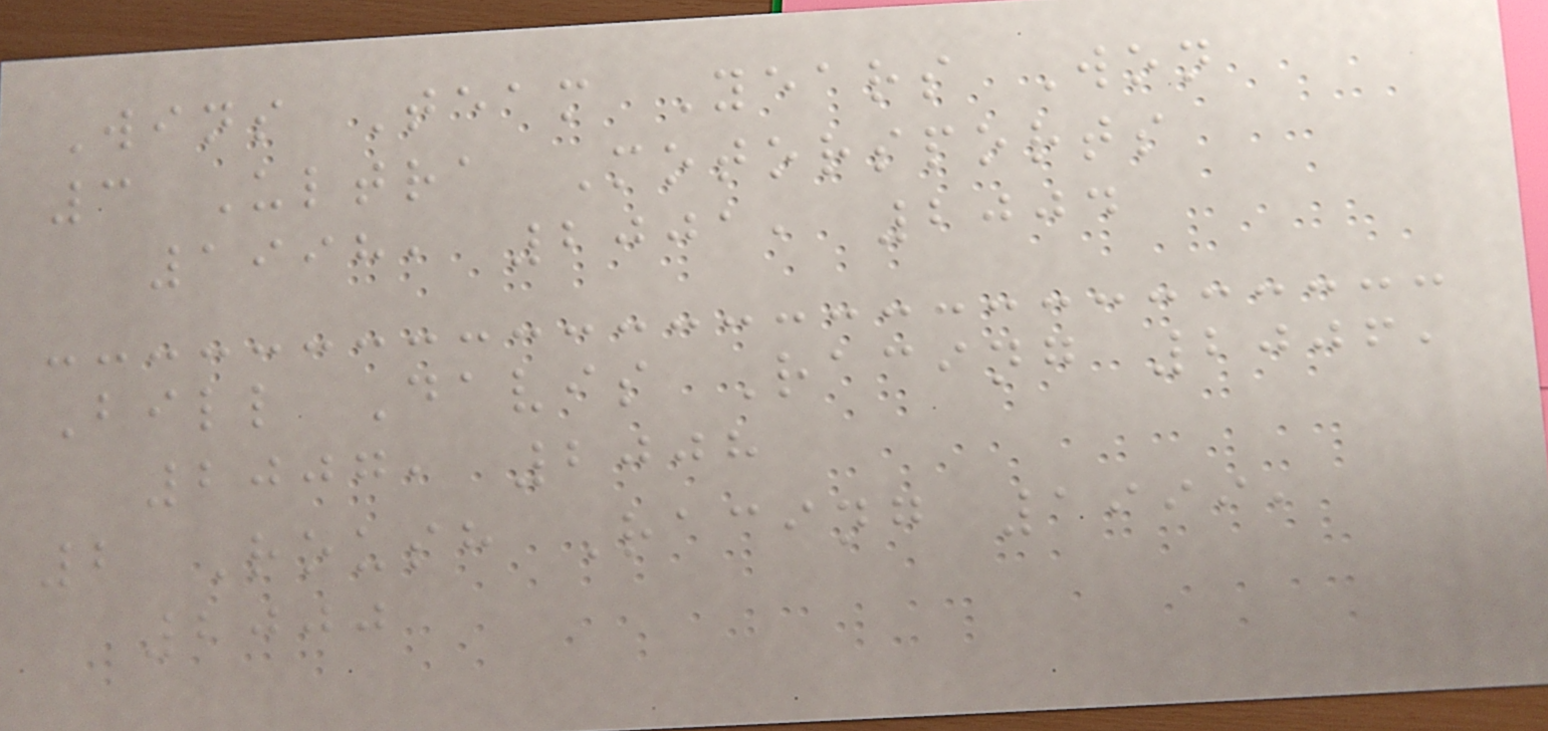Wins Team Years Won
3 Ultra Motorsports
1998, 2001, 2004
Bill Davis Racing 2006,
2007, 2008
2 Roush Racing 1999,
2000
